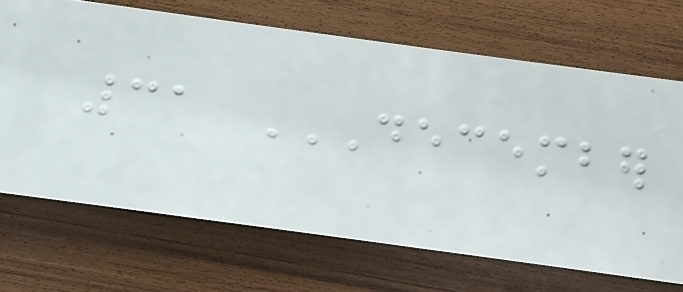31 DECEMBER
